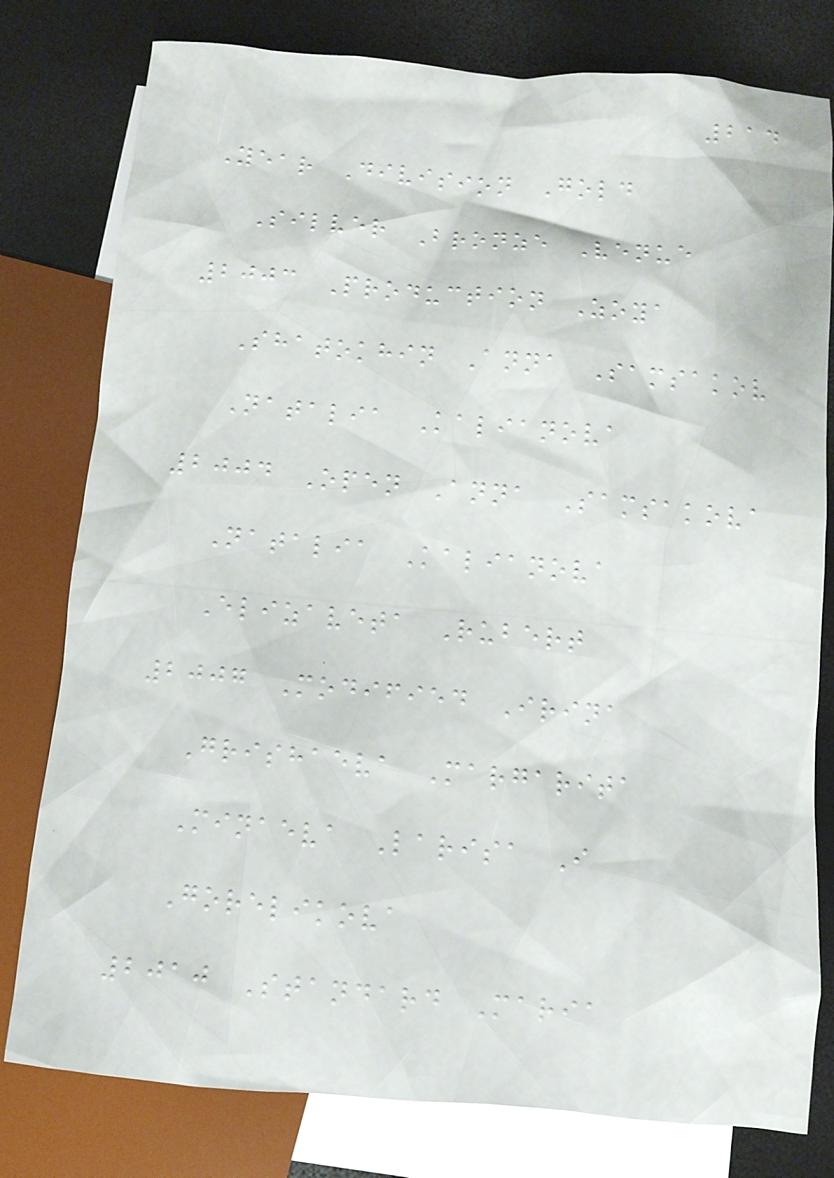214
Year Division Gold
Silver Bronze Venue
2003 Production Zoya
Shatokhin Anna Samsakov
Natalia Kalianova
2004 Open Anna Samsakova
Natalia Kalianova
Elizaveta Rubert
2007 Modified Irina
Grishaeva Margarita
Minaeva Larisa I
Gorelikova
2010 Standard Maria
